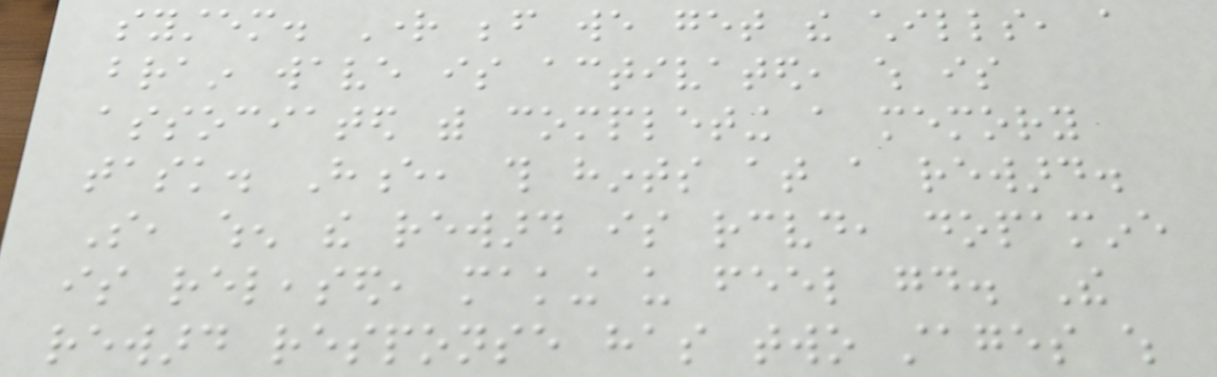system. Right before we get the chills, a
brain wave is activated, which is
associated with completing a memory
task. Hence, this hints at a reward.
So, when the reward is received, dopamine
is released, making us feel good. The
reward response has two stages which
